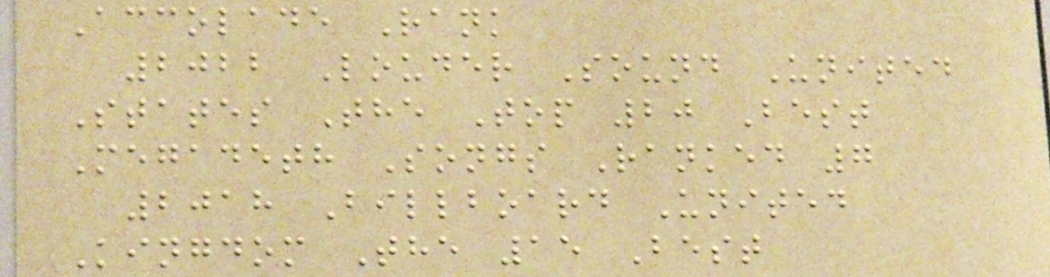Accolade Rank
2022 Louder Sound United
States The Top 20 Best
Megadeth Songs Ranked 7
2018 Billboard United
Kingdom The 15 Best
